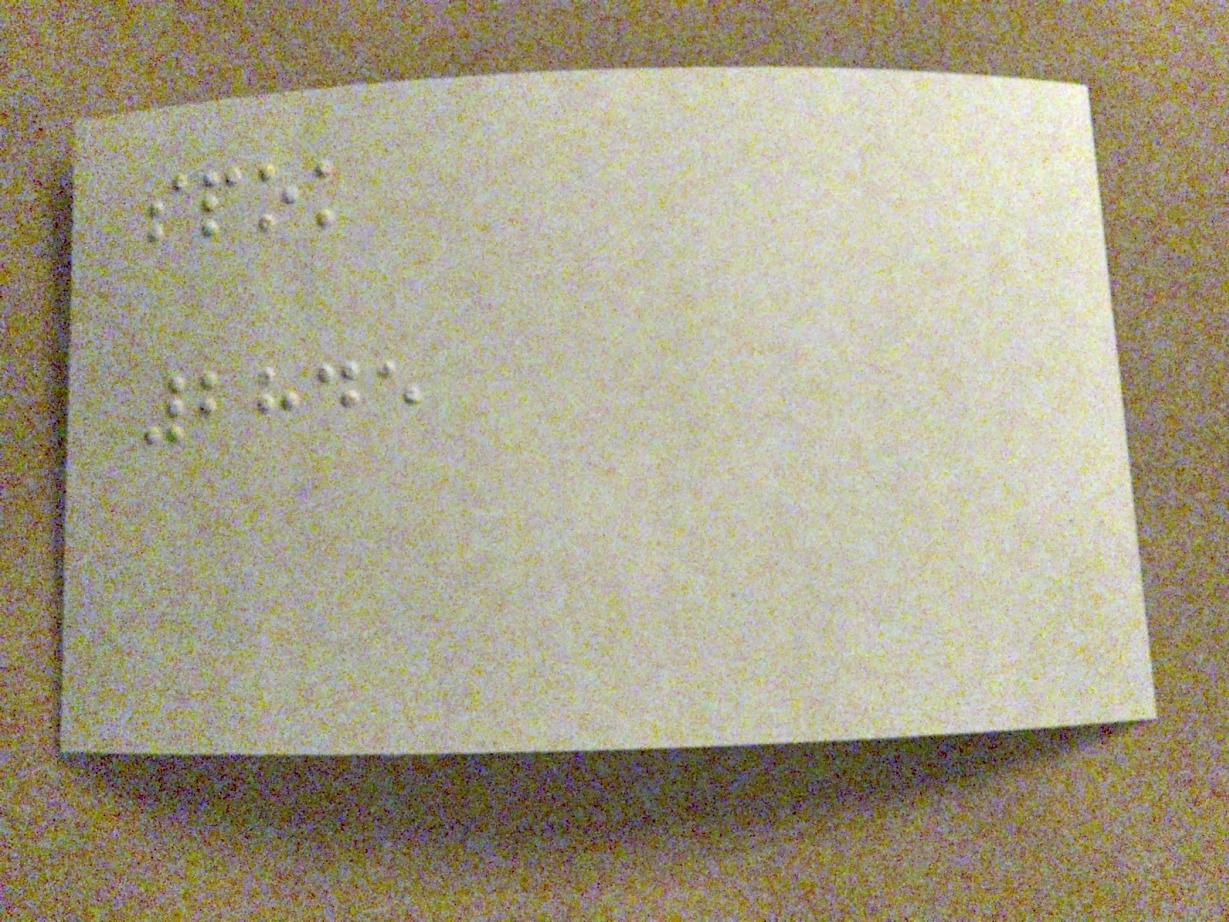spok
2845
